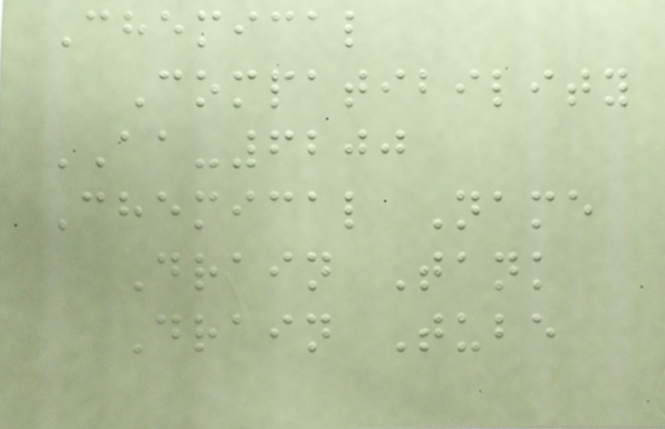Chemical
Compatibility
AA-6200
Chemical Name
Drain Tank
Drain Tube
